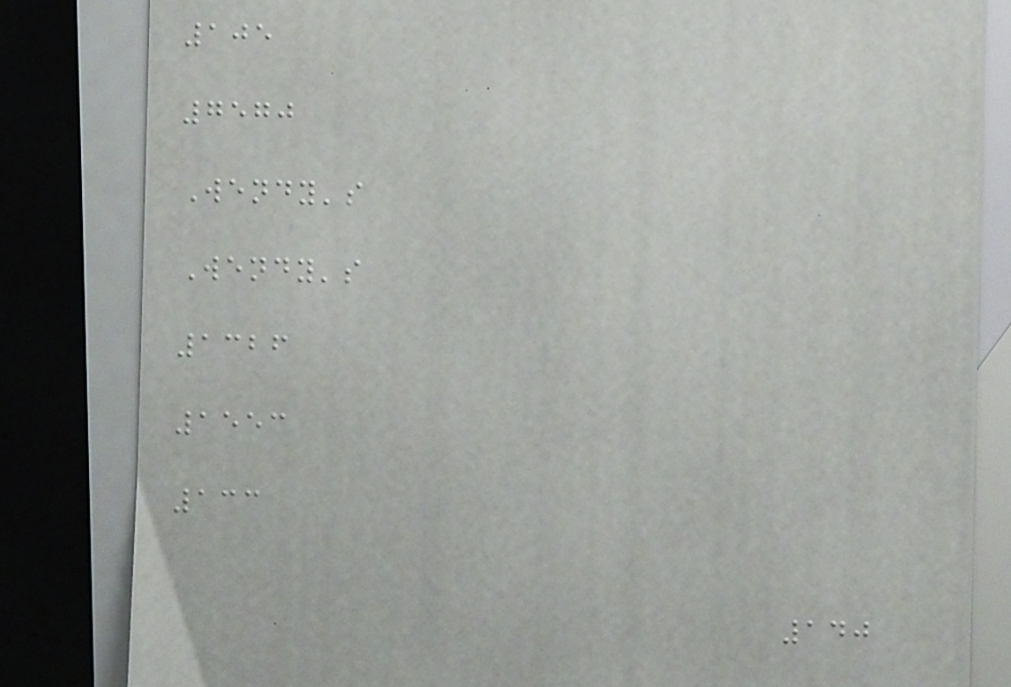105
7570
Wendy's
Wendy's
1326
1553
133
140
